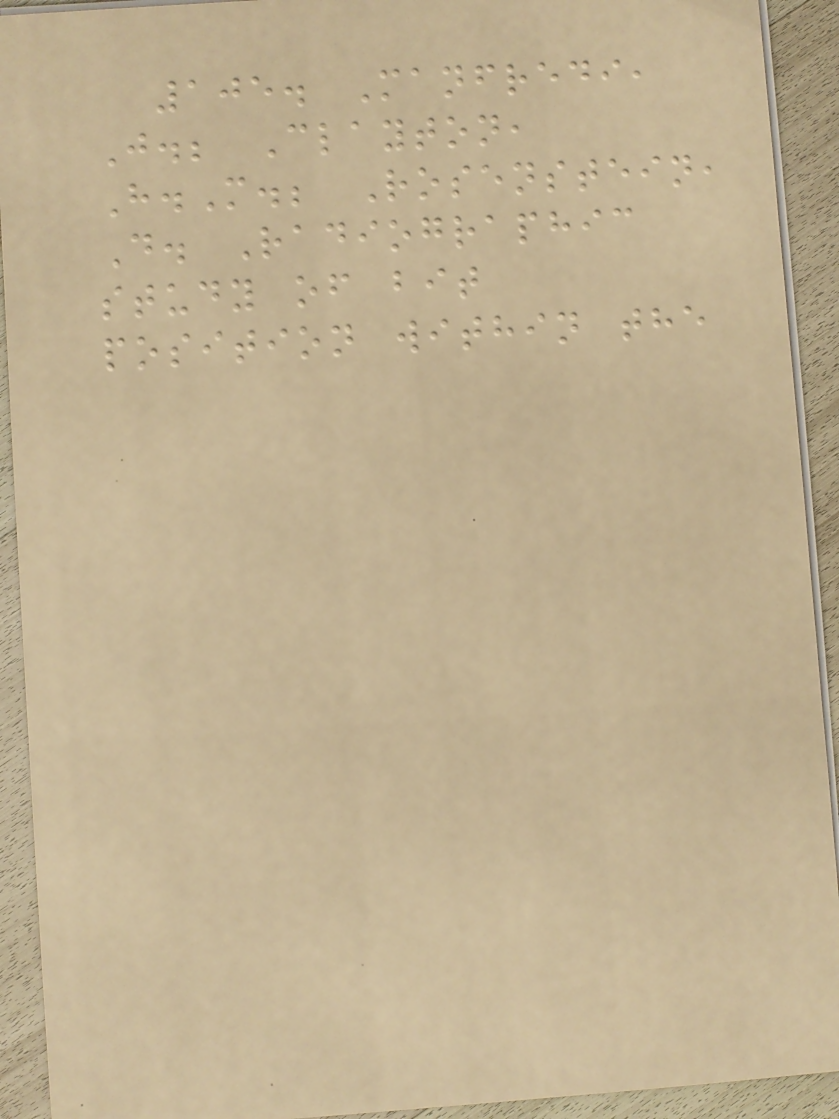105. Manfredi,
J.; Clayton,
H.M.; Rosenstein,
D. Radiographic
study of bit
position within the
